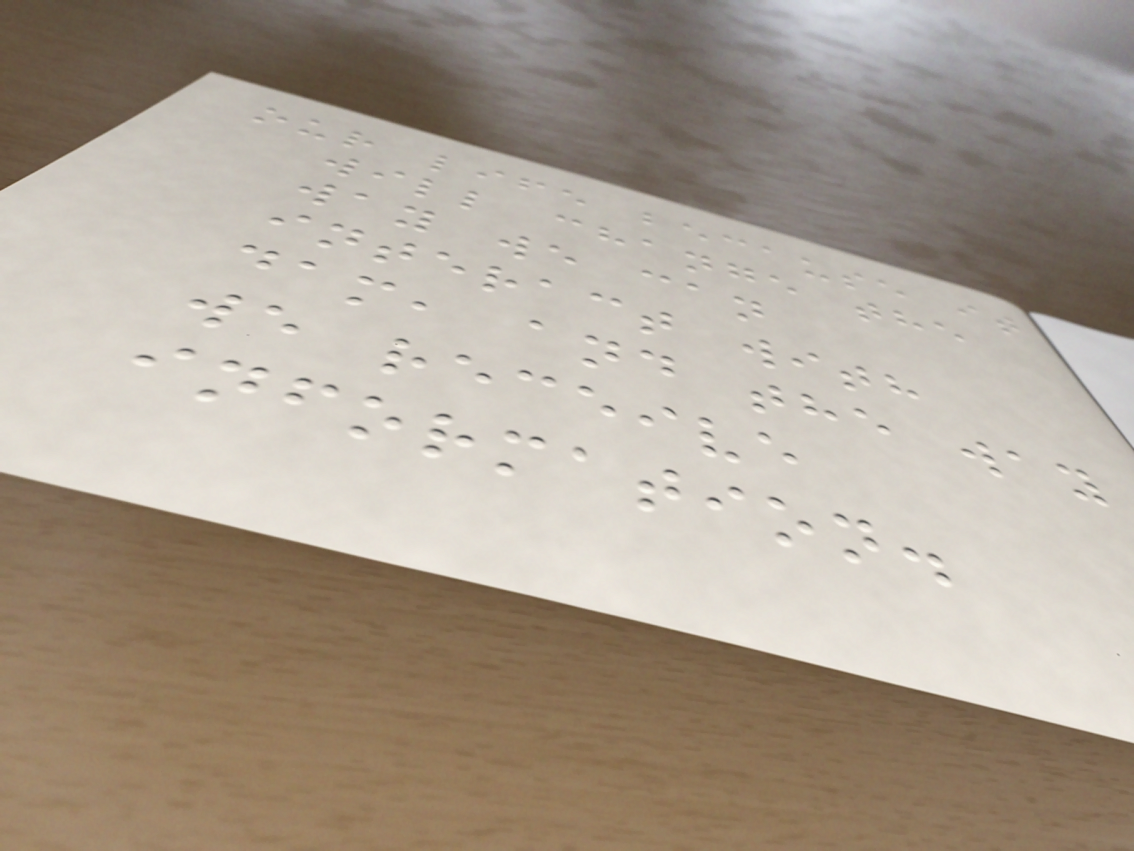our life because it
will change the
way we can
interact with
dam, and the way
we receive
information.
